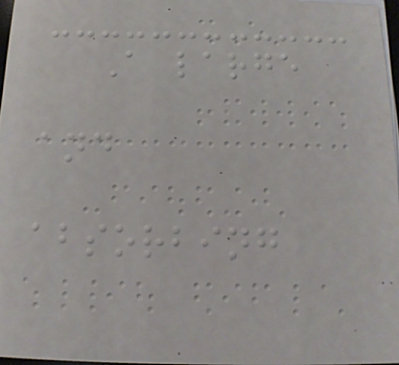A large
and
absorbing
